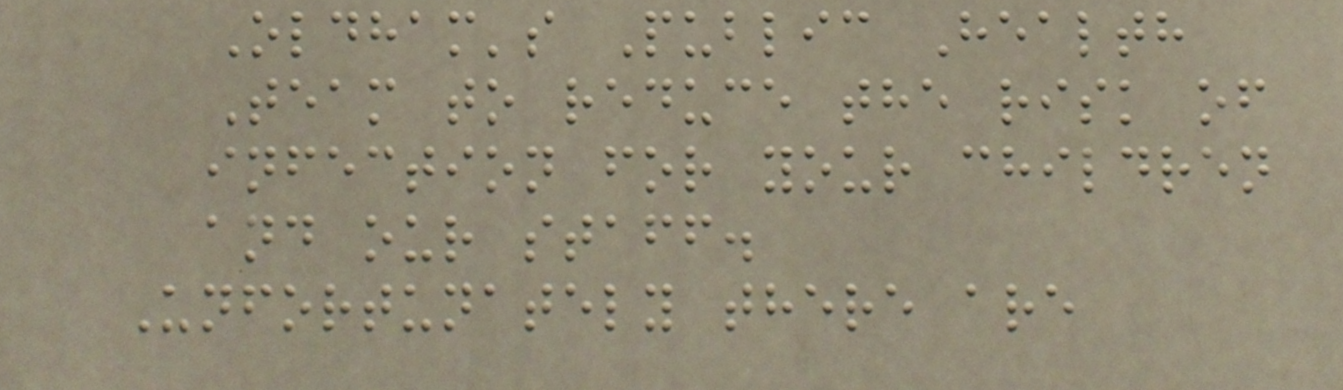Oldham's Public Health
Team to reduce the risk of
infection for your children
and our staff.
Unfortunately there are
